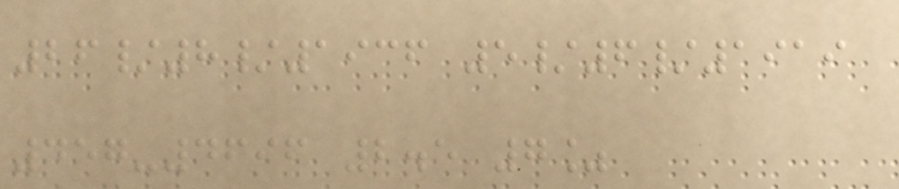26/8/1936 5/6/1919
457-4696 2.5 7%
